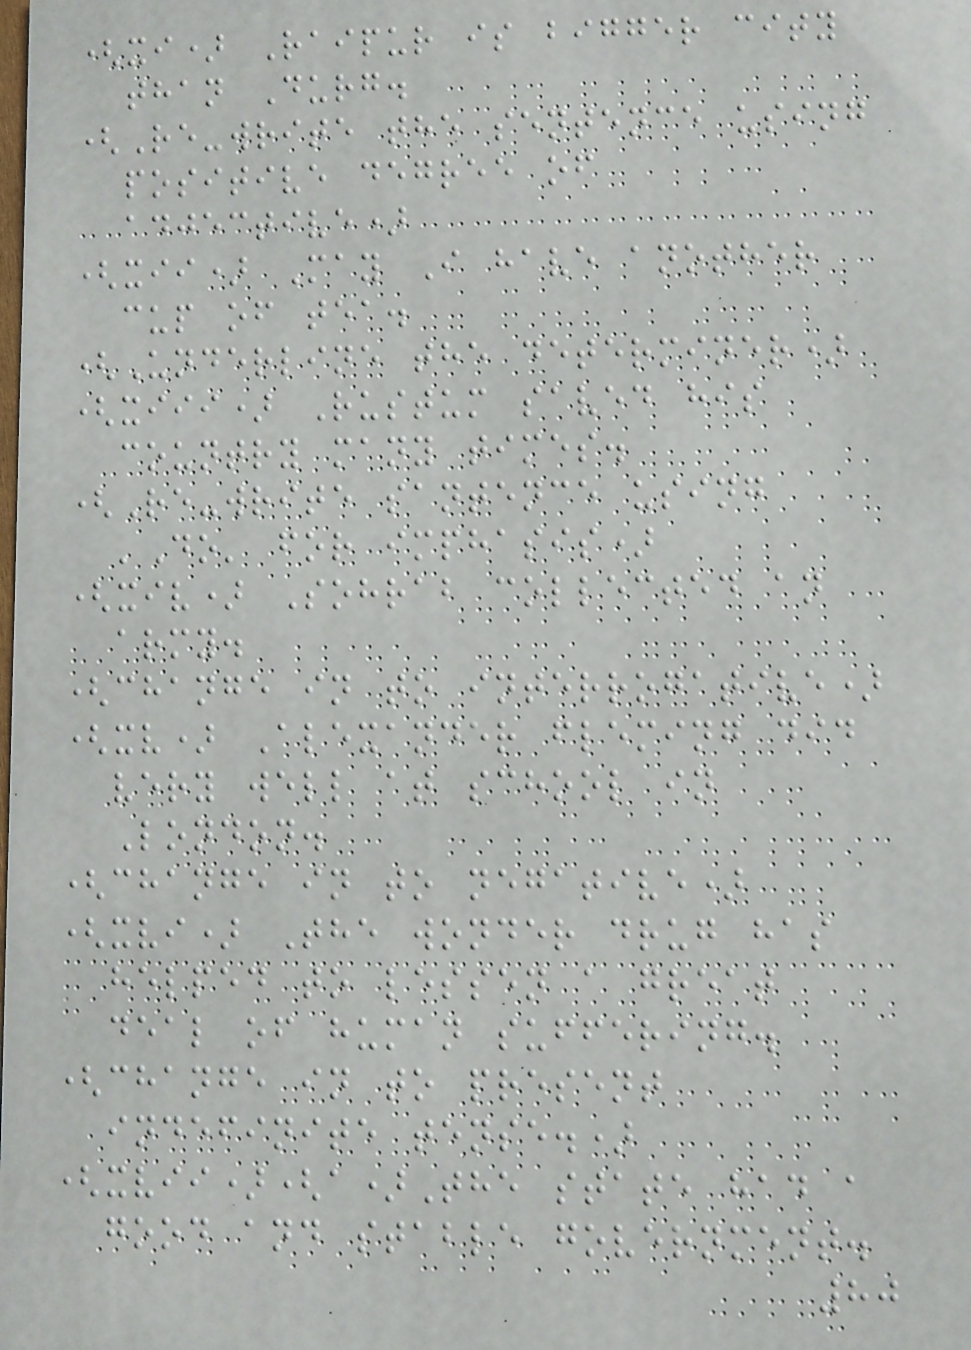(xi) Raipur is bigger city
than Durg.
(Re-write the sentence using
positive degree of
adjective)
(xii) May I have another
cup of tea.
(Underline the determiner)
(xiii) Rustum saved his
country many times.
(Re-write santence using
'Do' for imphasis)
(xiv) Sohrab collected an
army.
(change in to interrogative)
(xv) Alexander fleming did
very well at school in
London.
(change in to negative)
(xvi) The wonder drug has
helped to lessen a great
deal of human suffering.
(change in to present
indefinite tense.)
(xvii)(a)The state had a
good and stable government.
80
